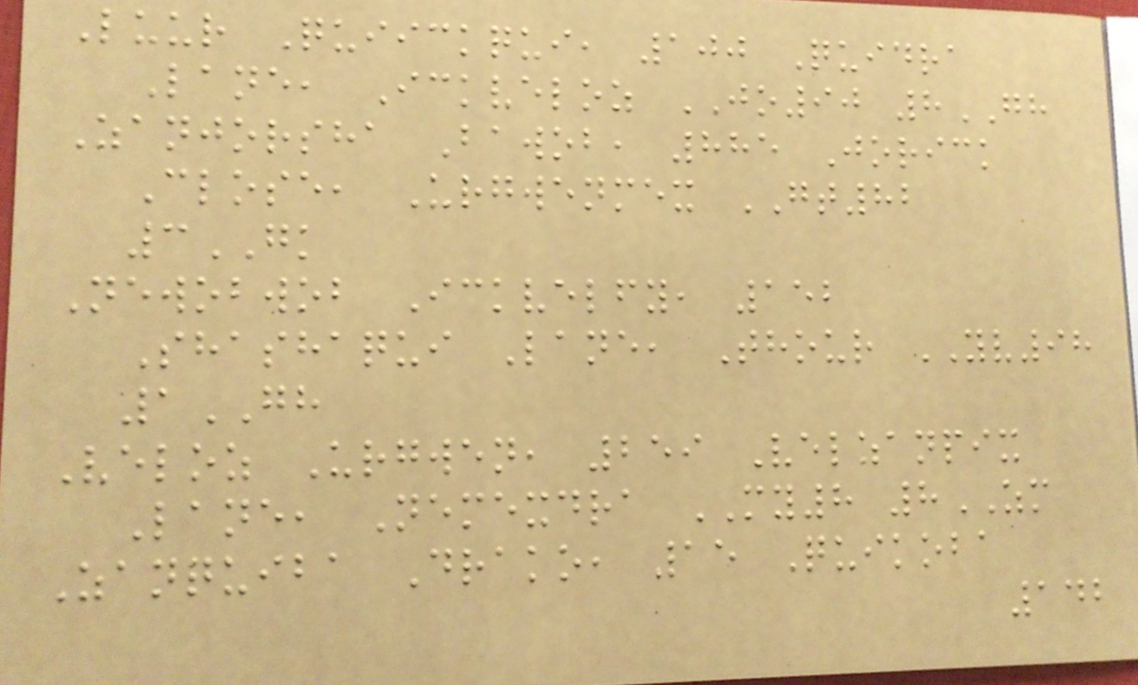Luur Quiickqui, 100 Quidra
Lane, Ickveloz JO90 8GH
Zanjorsha Bawob, 885 Jorick
Close, Urgwenmex GT82
3GK
Newobwob Ickvelfy, 152
Shashaqui Lane, Thour YV98
1GH
Veloz Urgwen, 259 Velzanpix
Lane, Nemexdra MY8 8ZM
Zanquiba Drako, 15 Quikoba
142
